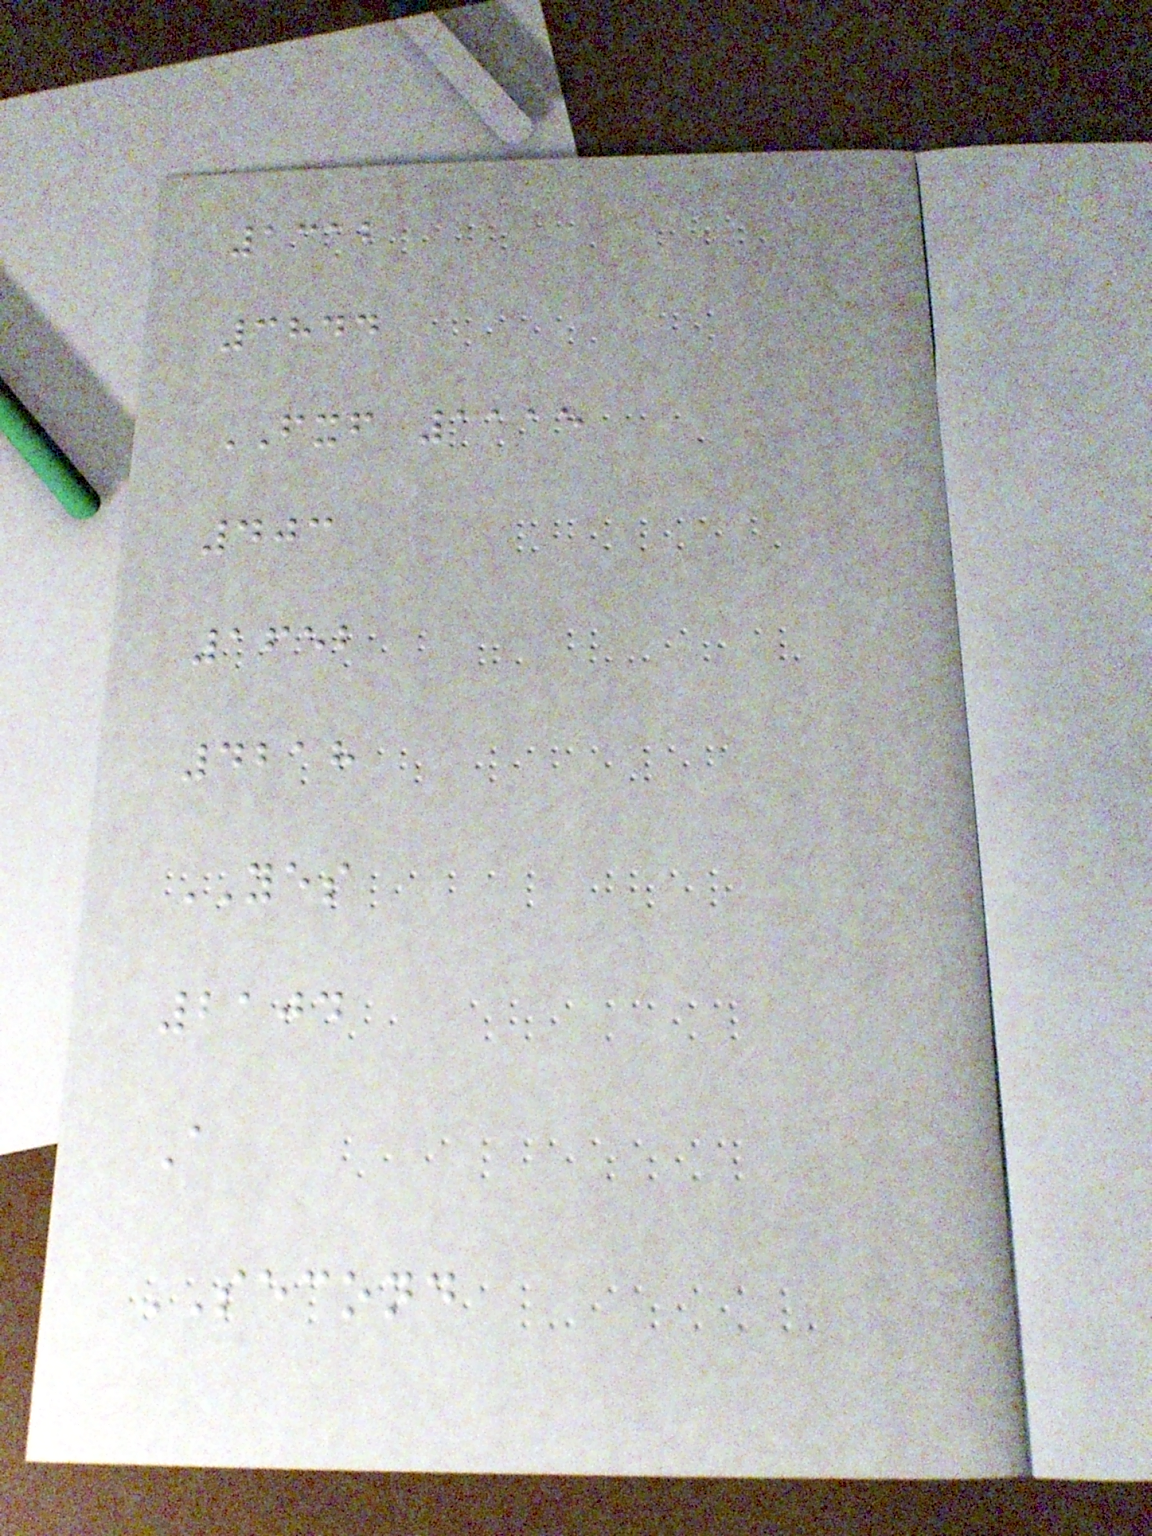1312
3844
FXF 1115
403
1652
4218
YES
2104
A
SECOND
